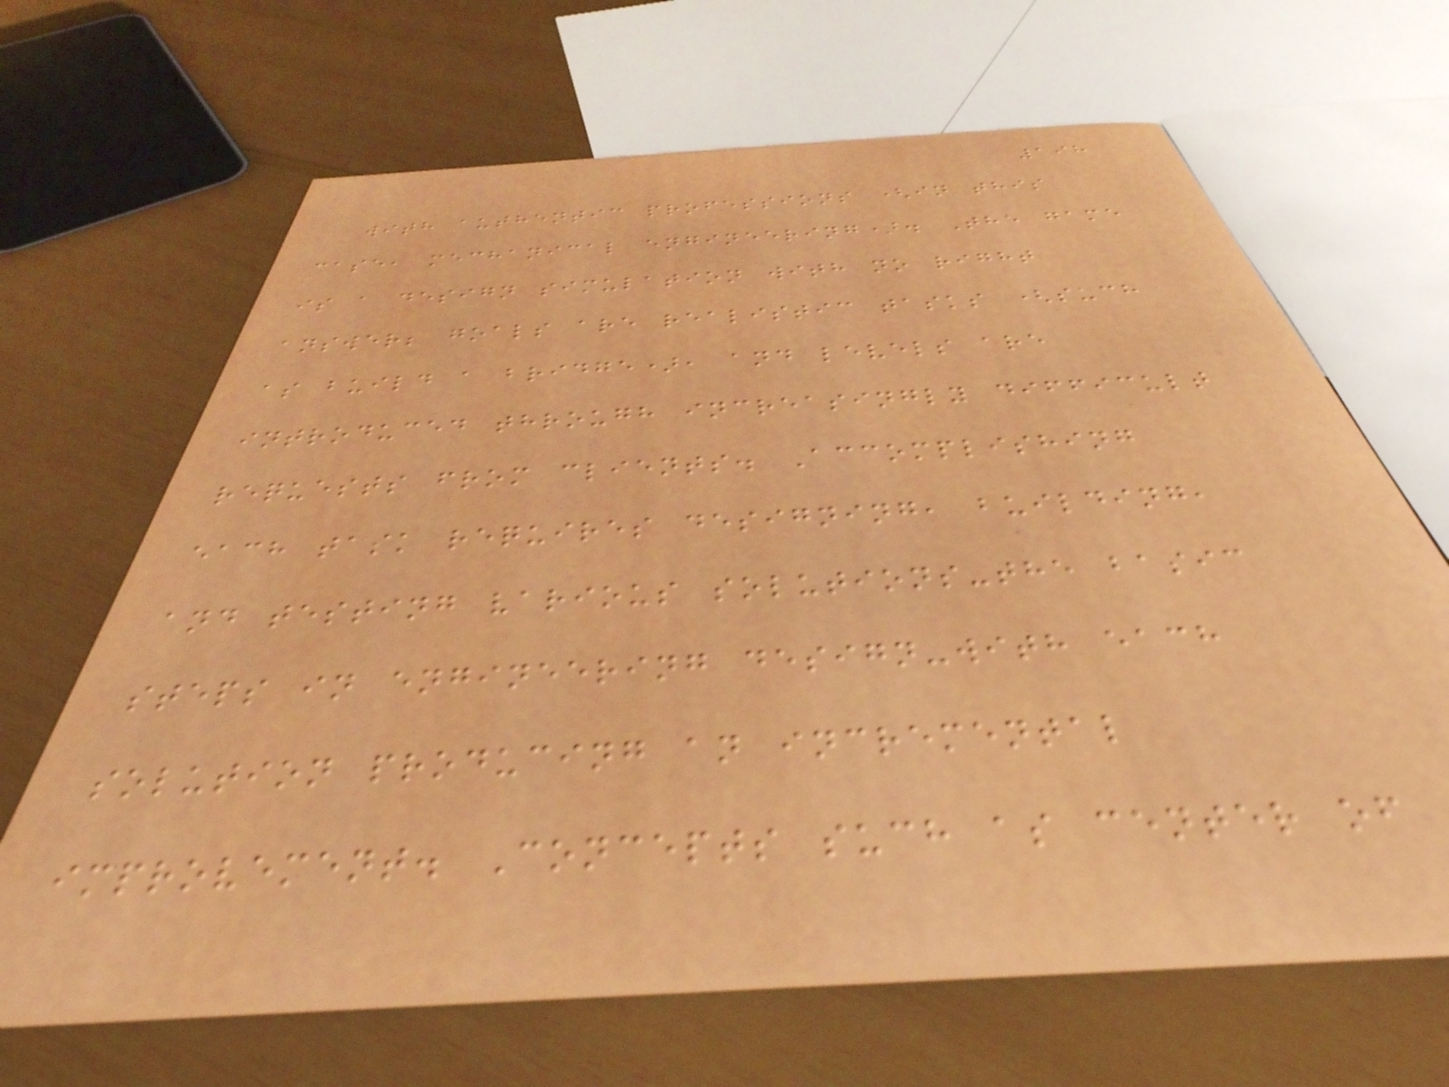198
with authentic professions (in this
case, mechanical engineering). The game
is a design simulation with no right
answer; goals are realistic tasks (such
as build a bridge), and levels are
introduced through increasingly difficult
requests from clients. Accomplishing
each task requires designing, building,
and testing various solutions-the basic
steps in engineering design-with each
solution producing an incremental
improvement. Concepts such as center of
